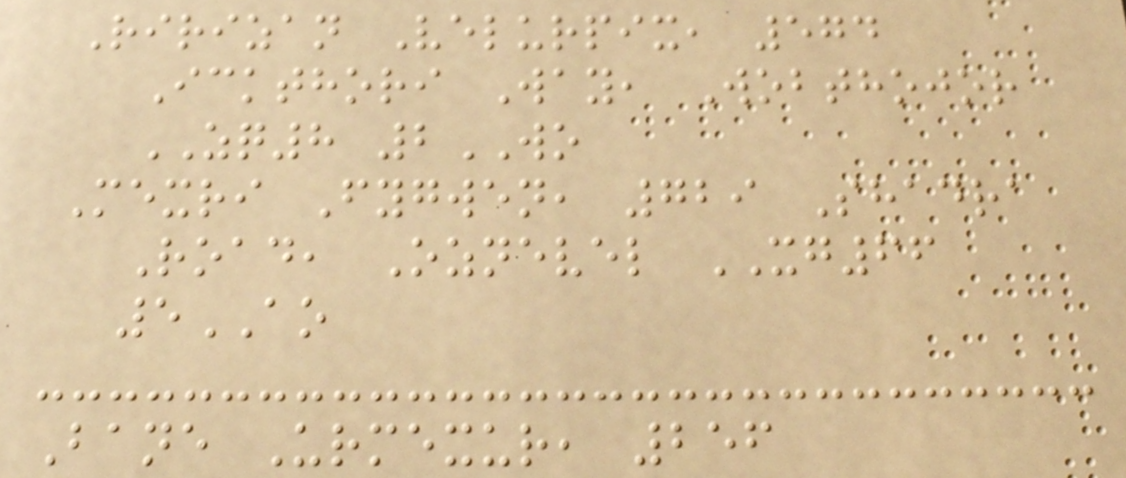Ririzan Velurpix, 574
Ickthori Way, Wobthojor
ZQ8 2WO
Mexri Fygwen, 729 Shadra
Road, Oznevel XG66
5AO
Bane Urmexur, 256
